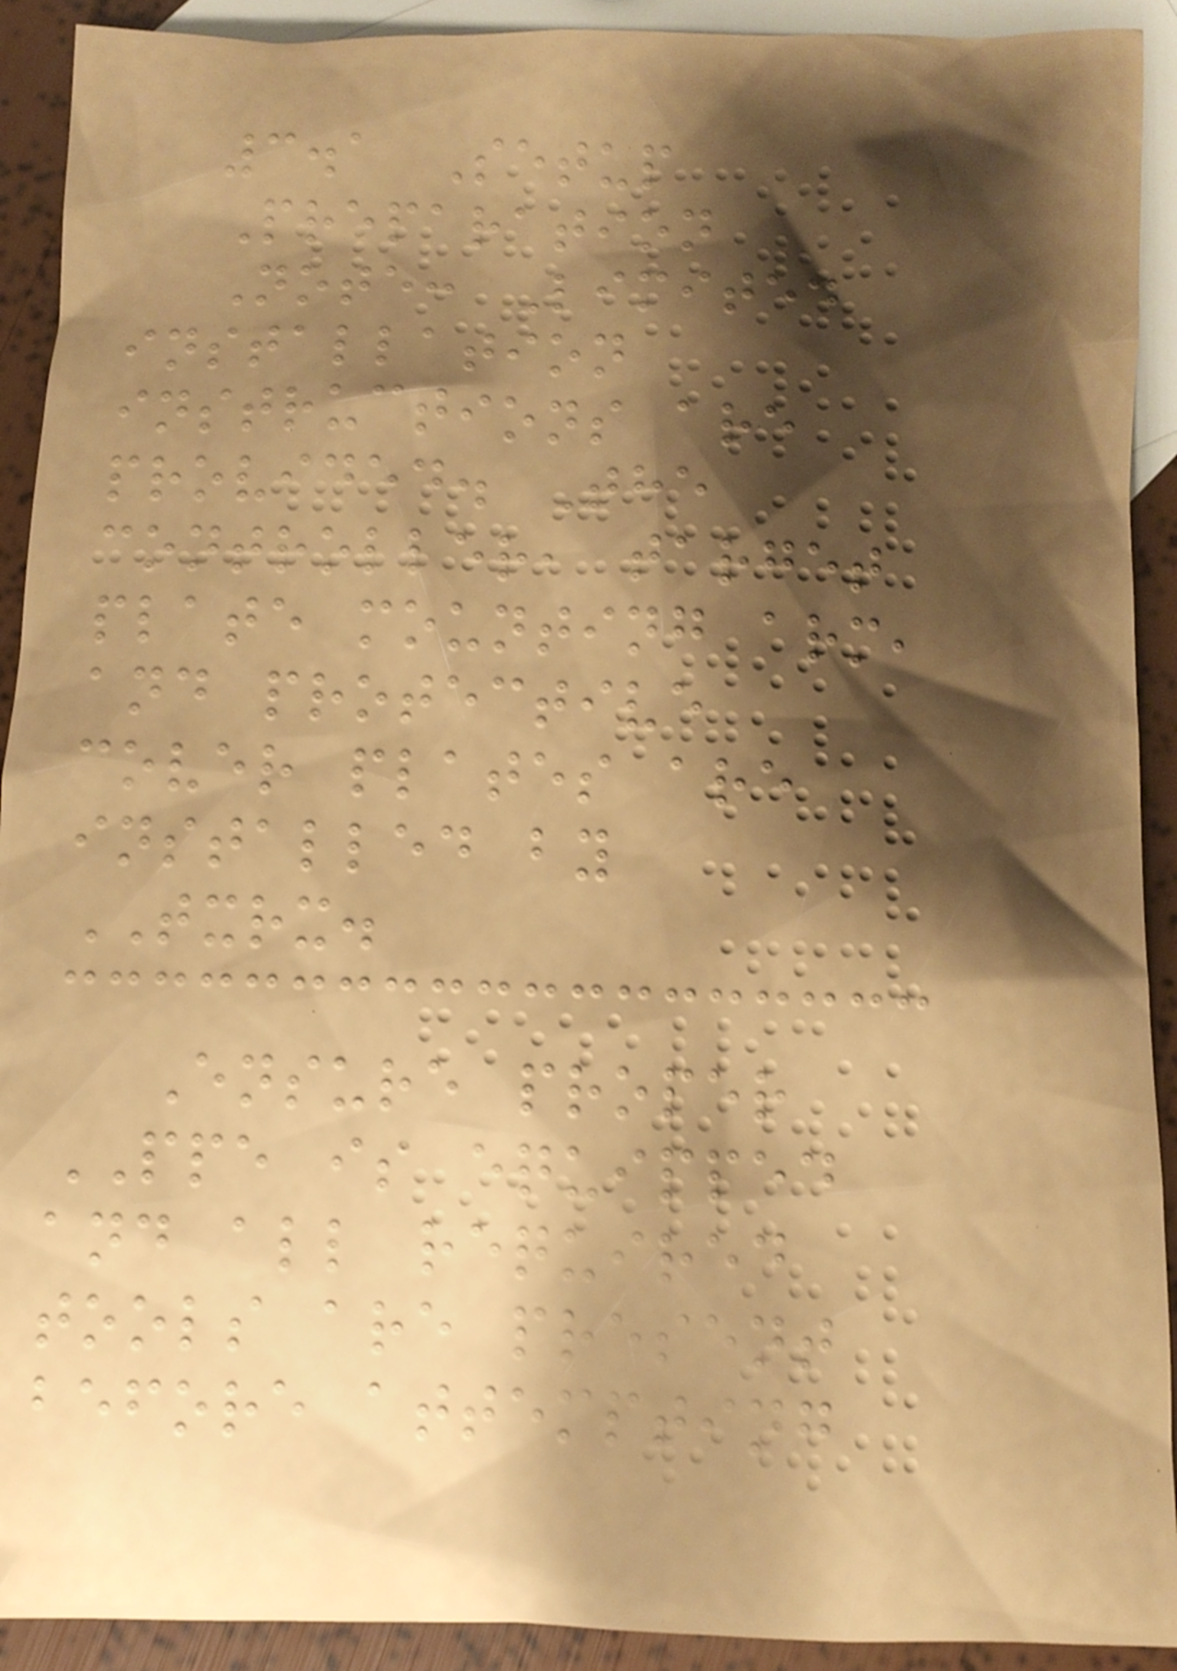3.1 Setup
Preparation
Note: Limited
installation
instructions are
provided. The
controller, target
plate mounting arm,
and protective
cover plates are
installed by
TXRX.
Ensure proper
PPE is equipped
and all required
tools are present
before attempting
